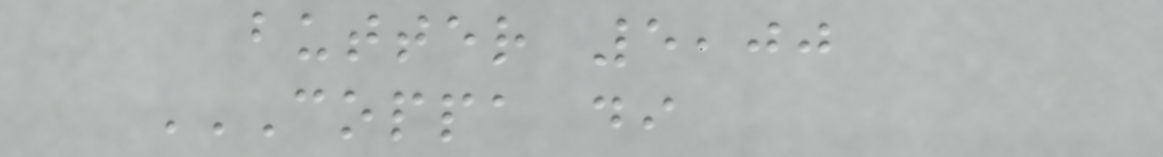butter 5,00
COPPA DI
